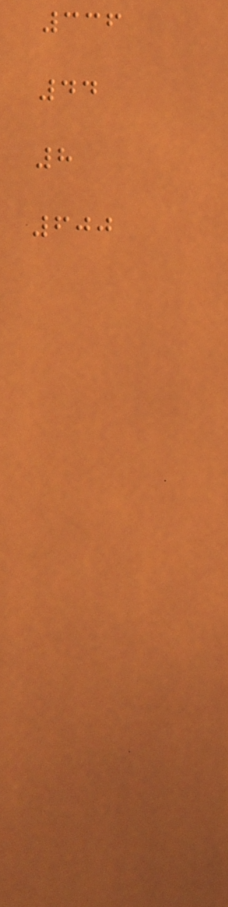336
44
8
600
